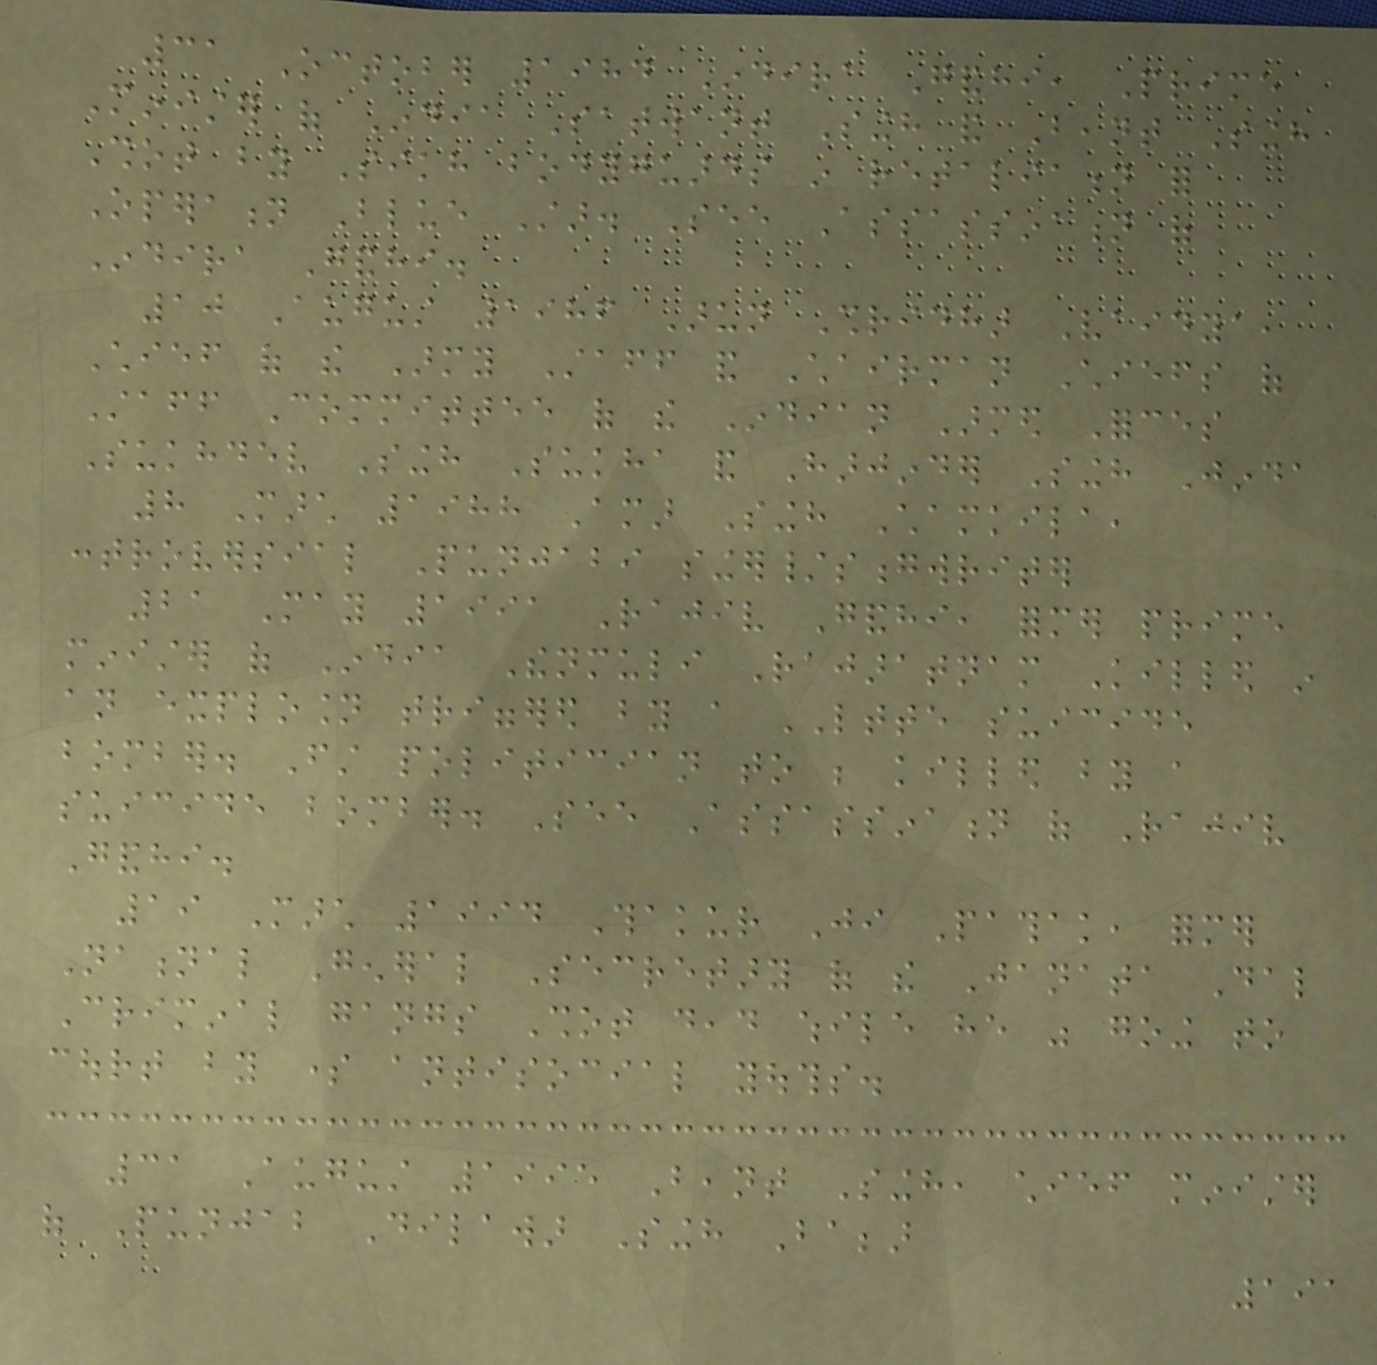31 October 1984 Indira Gandhi, Prime
Minister of India Satwant Singh and Beant Singh
Shot by Sikh bodyguards in retaliation for
Operation Blue Star. See Assassination of
Indira Gandhi.
10 August 1986 Arun Shridhar Vaidya,
Chief of the Army Staff and Chairman Chiefs of
Staff Committee of the Indian Armed Forces
Sukhdev Singh Sukha and Harjinder Singh Jinda
8 March 1988 Amar Singh Chamkila,
controversial Punjabi singer/songwriter
21 May 1991 Rajiv Gandhi, former prime
minister of India Thenmuli Rajaratnam Killed in
an explosion triggered by a LTTE suicide
bomber. First politician to be killed by a
suicide bomber. See Assassination of Rajiv
Gandhi.
19 March 1994 Thakur Ji Pathak, former
National General Secretary of the Janata Dal
Criminal gangs Shot dead while he was going to
court by some antisocial youths.
31 August 1995 Beant Singh, chief minister
of Punjab Dilawar Singh Babbar
191
